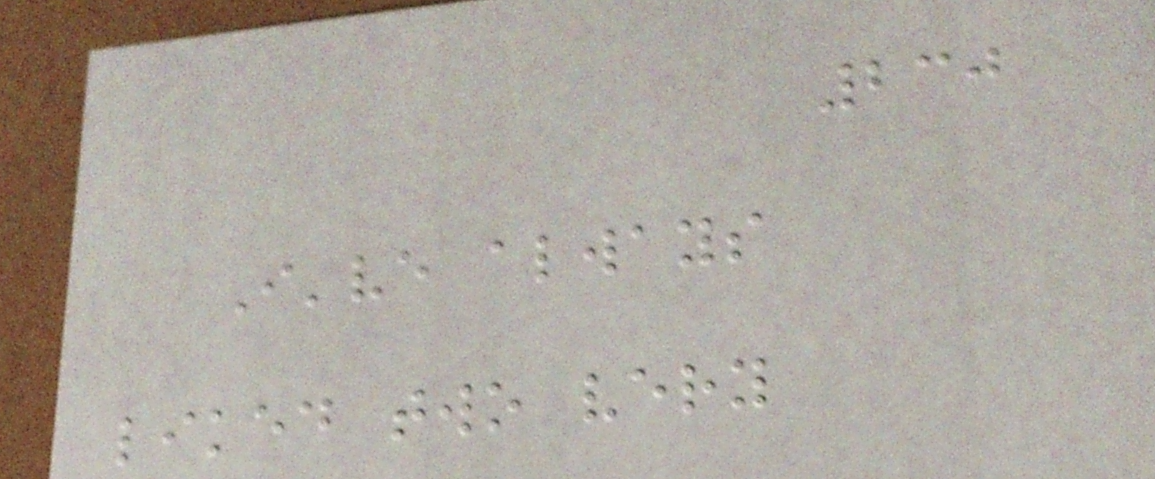230
I've always
liked two very
